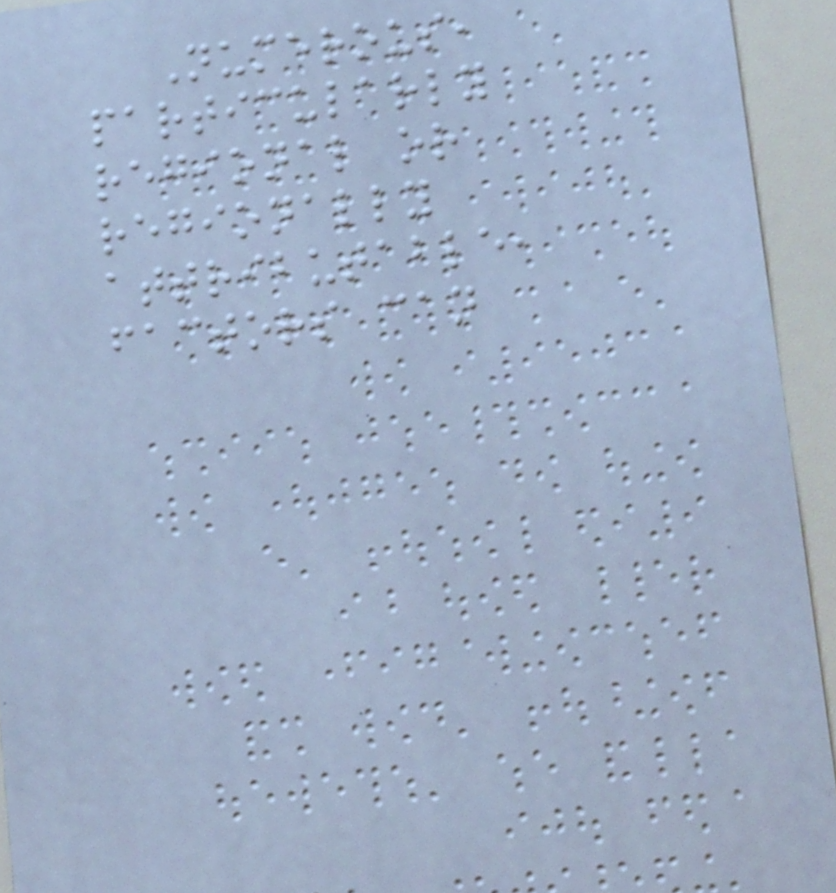Numerous,
particularly
regional or
regionally
attributable,
factors can
